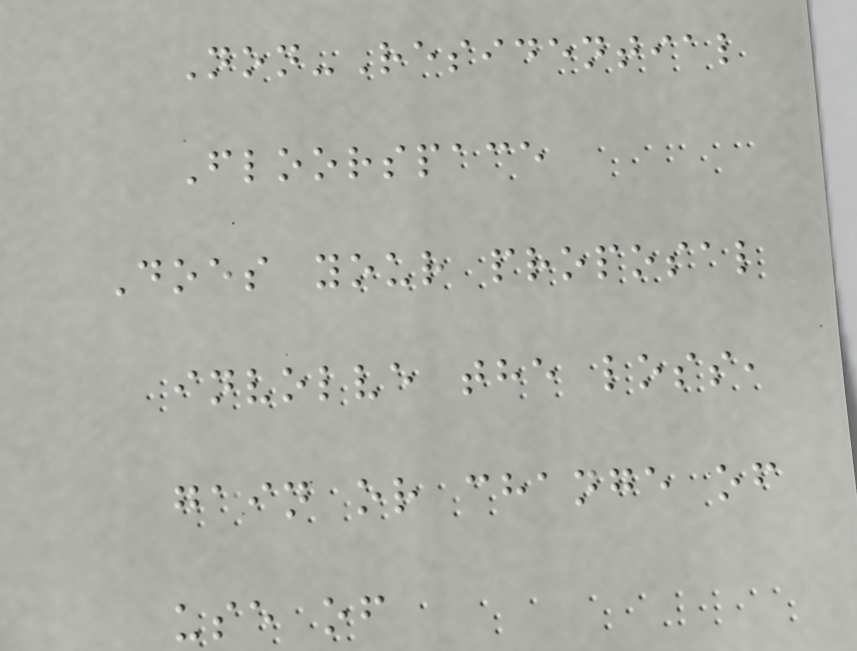Non-Residential
Floorspace
Does your proposal
involve the loss,
gain or change of
use of
